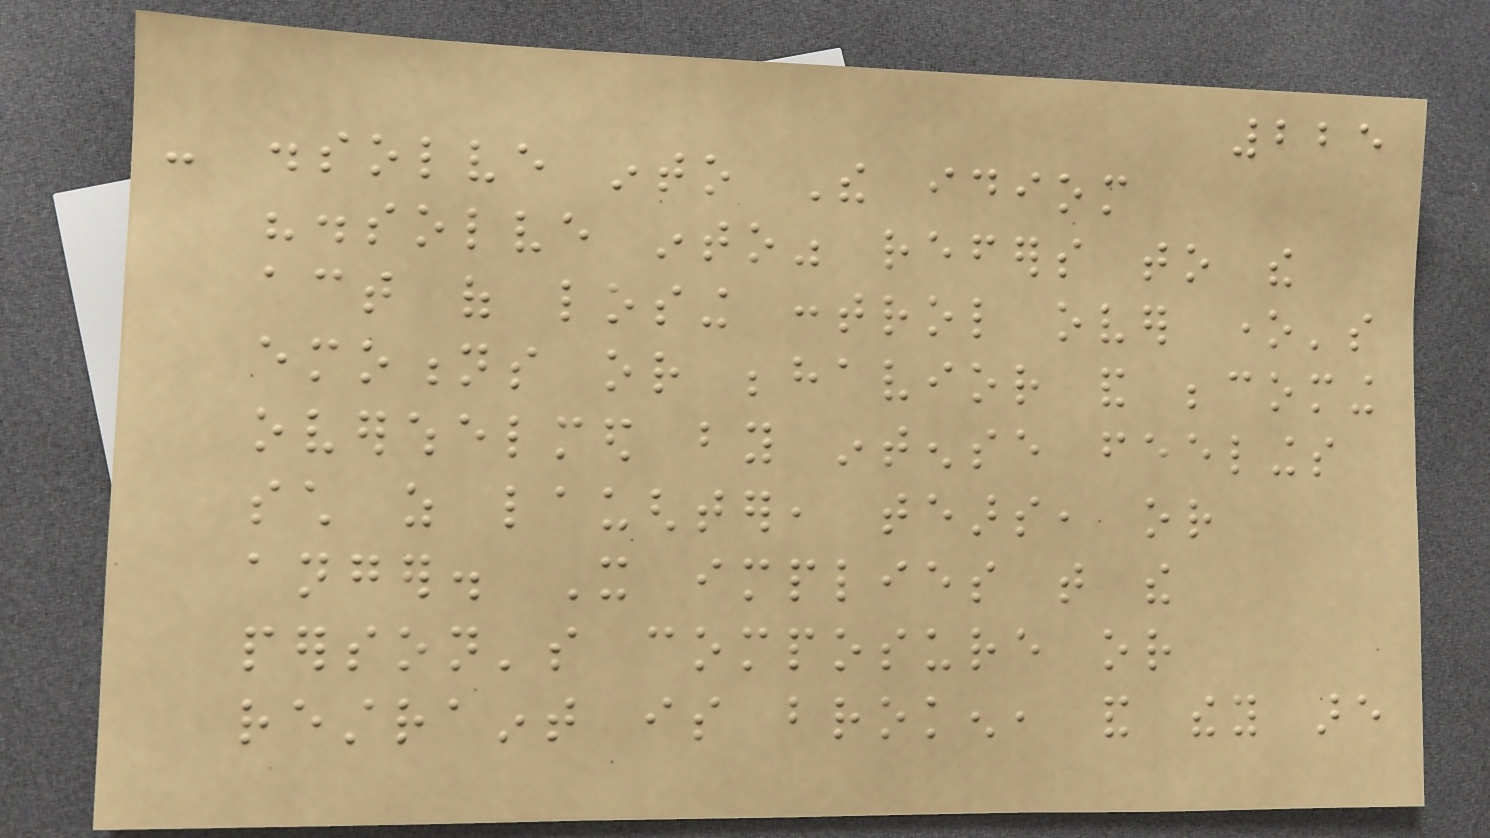225
- dissolve into The idiom
"dissolve into" refers to the
act of losing control over one's
emotions or behavior and becoming
overwhelmed by intense feelings
such as laughter, tears, or
anger. It implies that the
person's composure or
restraint is broken, and they are
